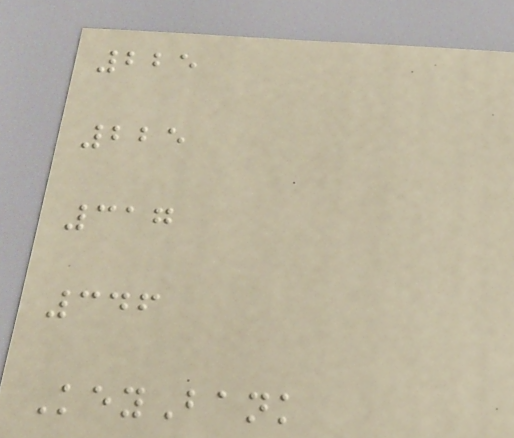225
225
317
346
KeyBank
